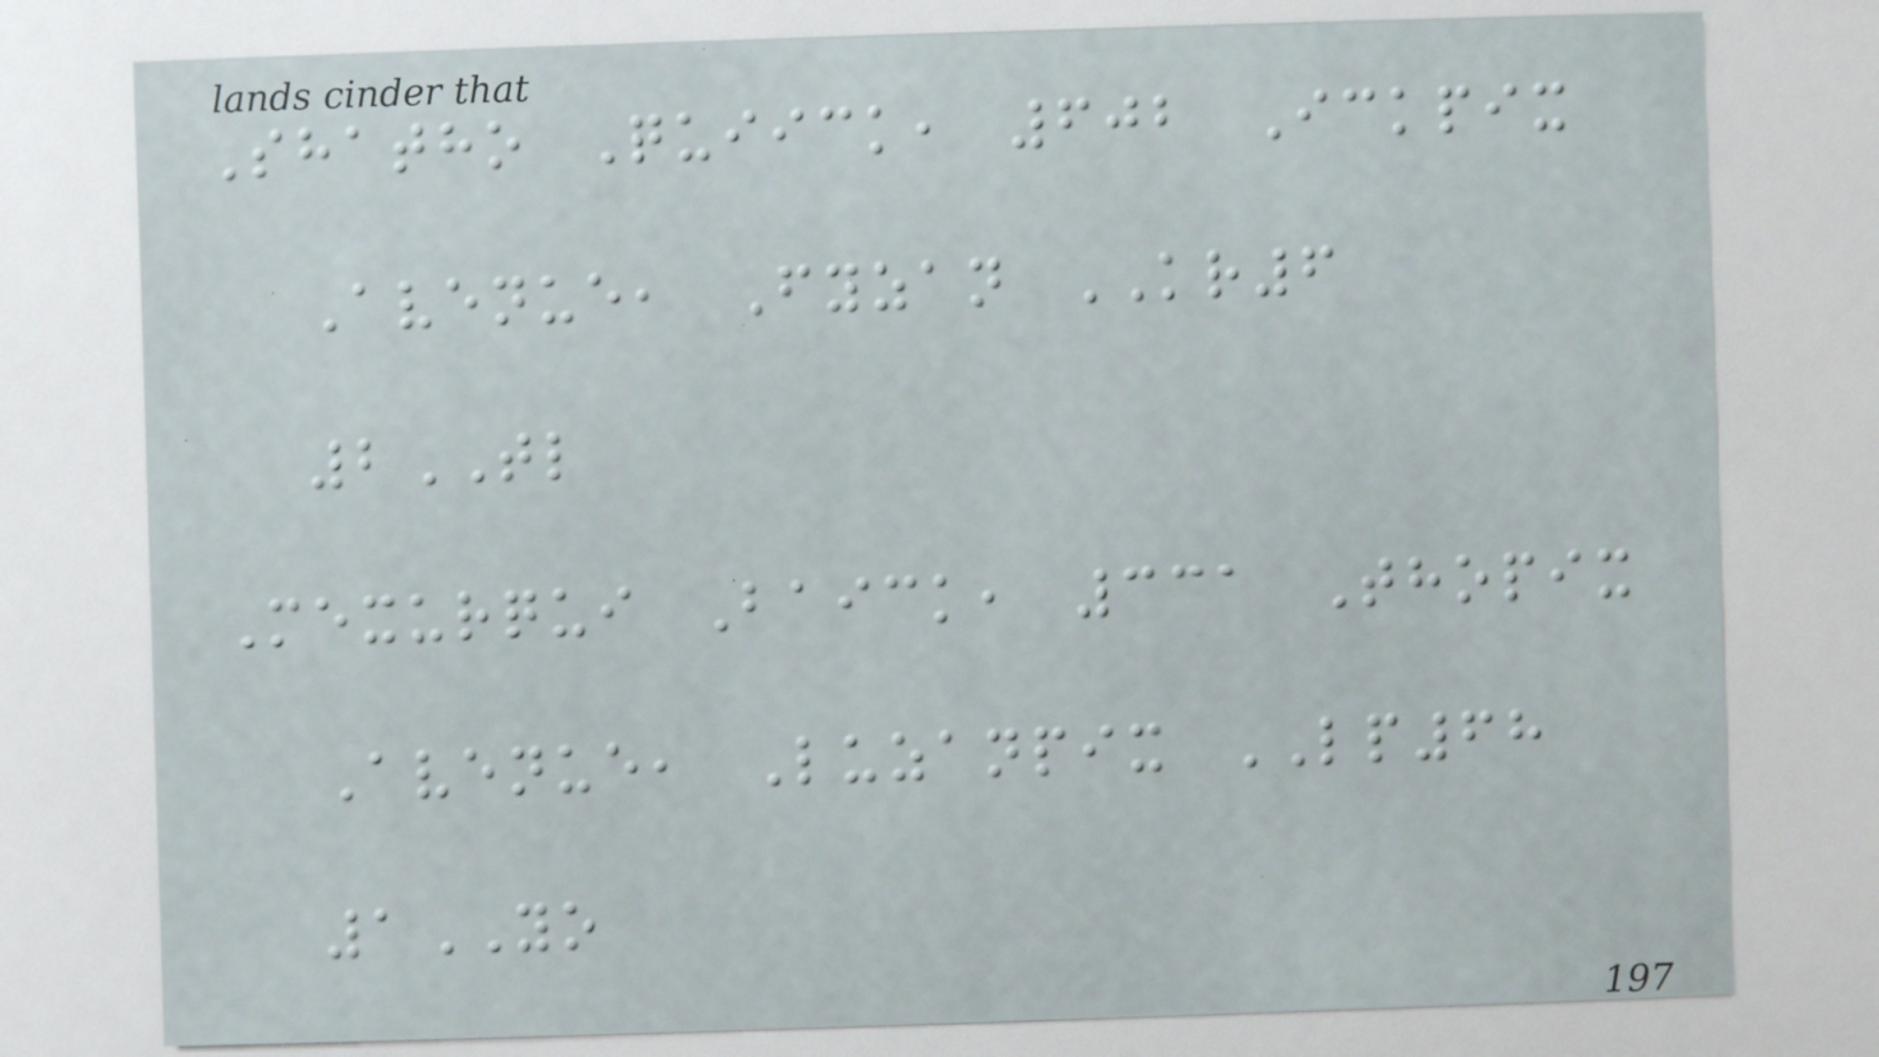Shatho Quiick, 602 Ickpix
Avenue, Fyzan KR6
2TL
Mexurqui Baick, 331 Thopix
Avenue, Luzanpix LP68
1YO
